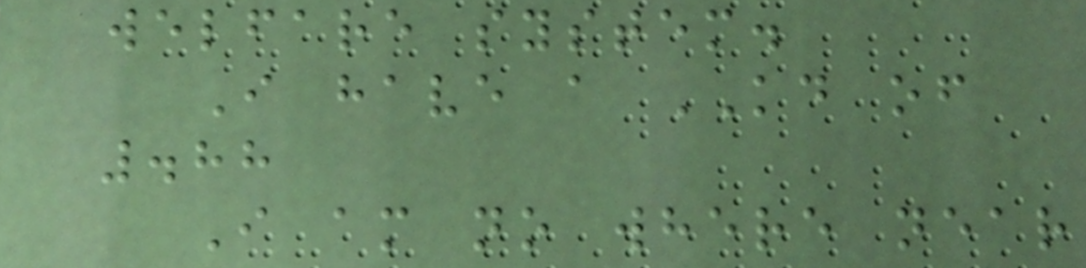welfare system.
I have a KD of
.88
I am no where near
